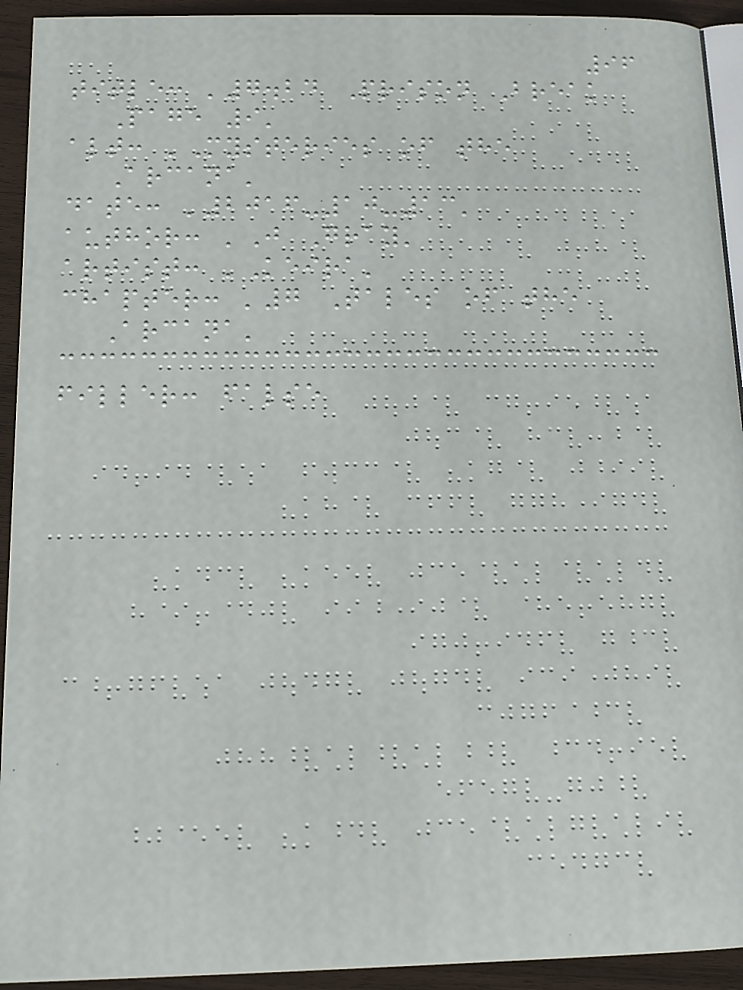96
title: '7.24 Prison Break
Page 9'
alt: 'Mysteries of the
Arcana'
date: '2016-10-13'
author: 'J Gray'
artist: 'Keira'
chapter: '7 Tales of the
Arcana'
filler: false
